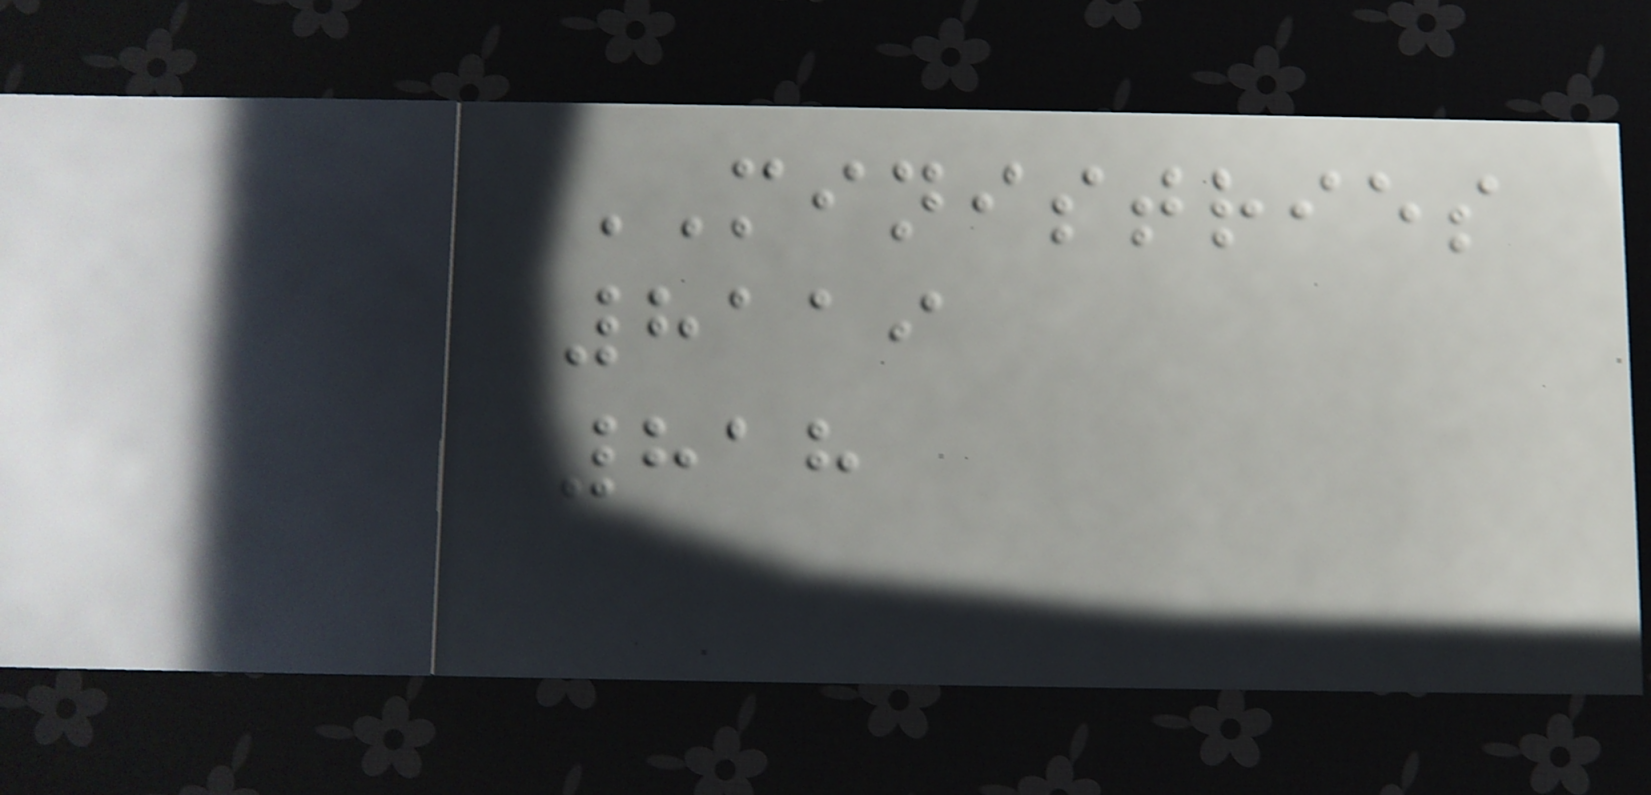MINISTRIES
8119
818
